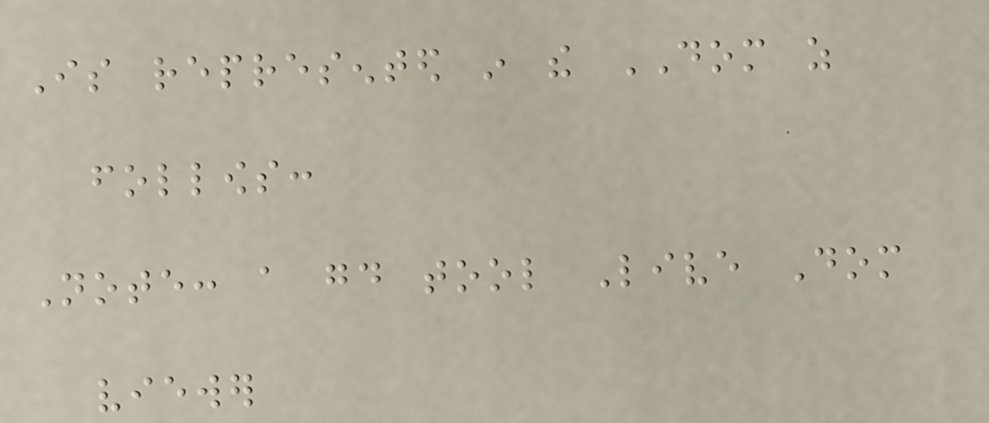Is represented in the DOM as
follows:
Note: a good tool Live Dom
viewer
